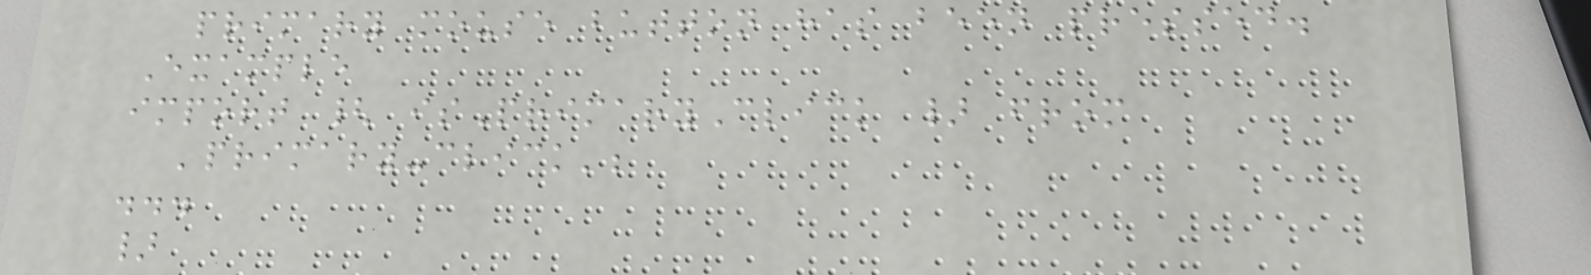primary mouse button has been pressed.
Example
import { isPrimaryClick } from
'primary-click';
...
}
